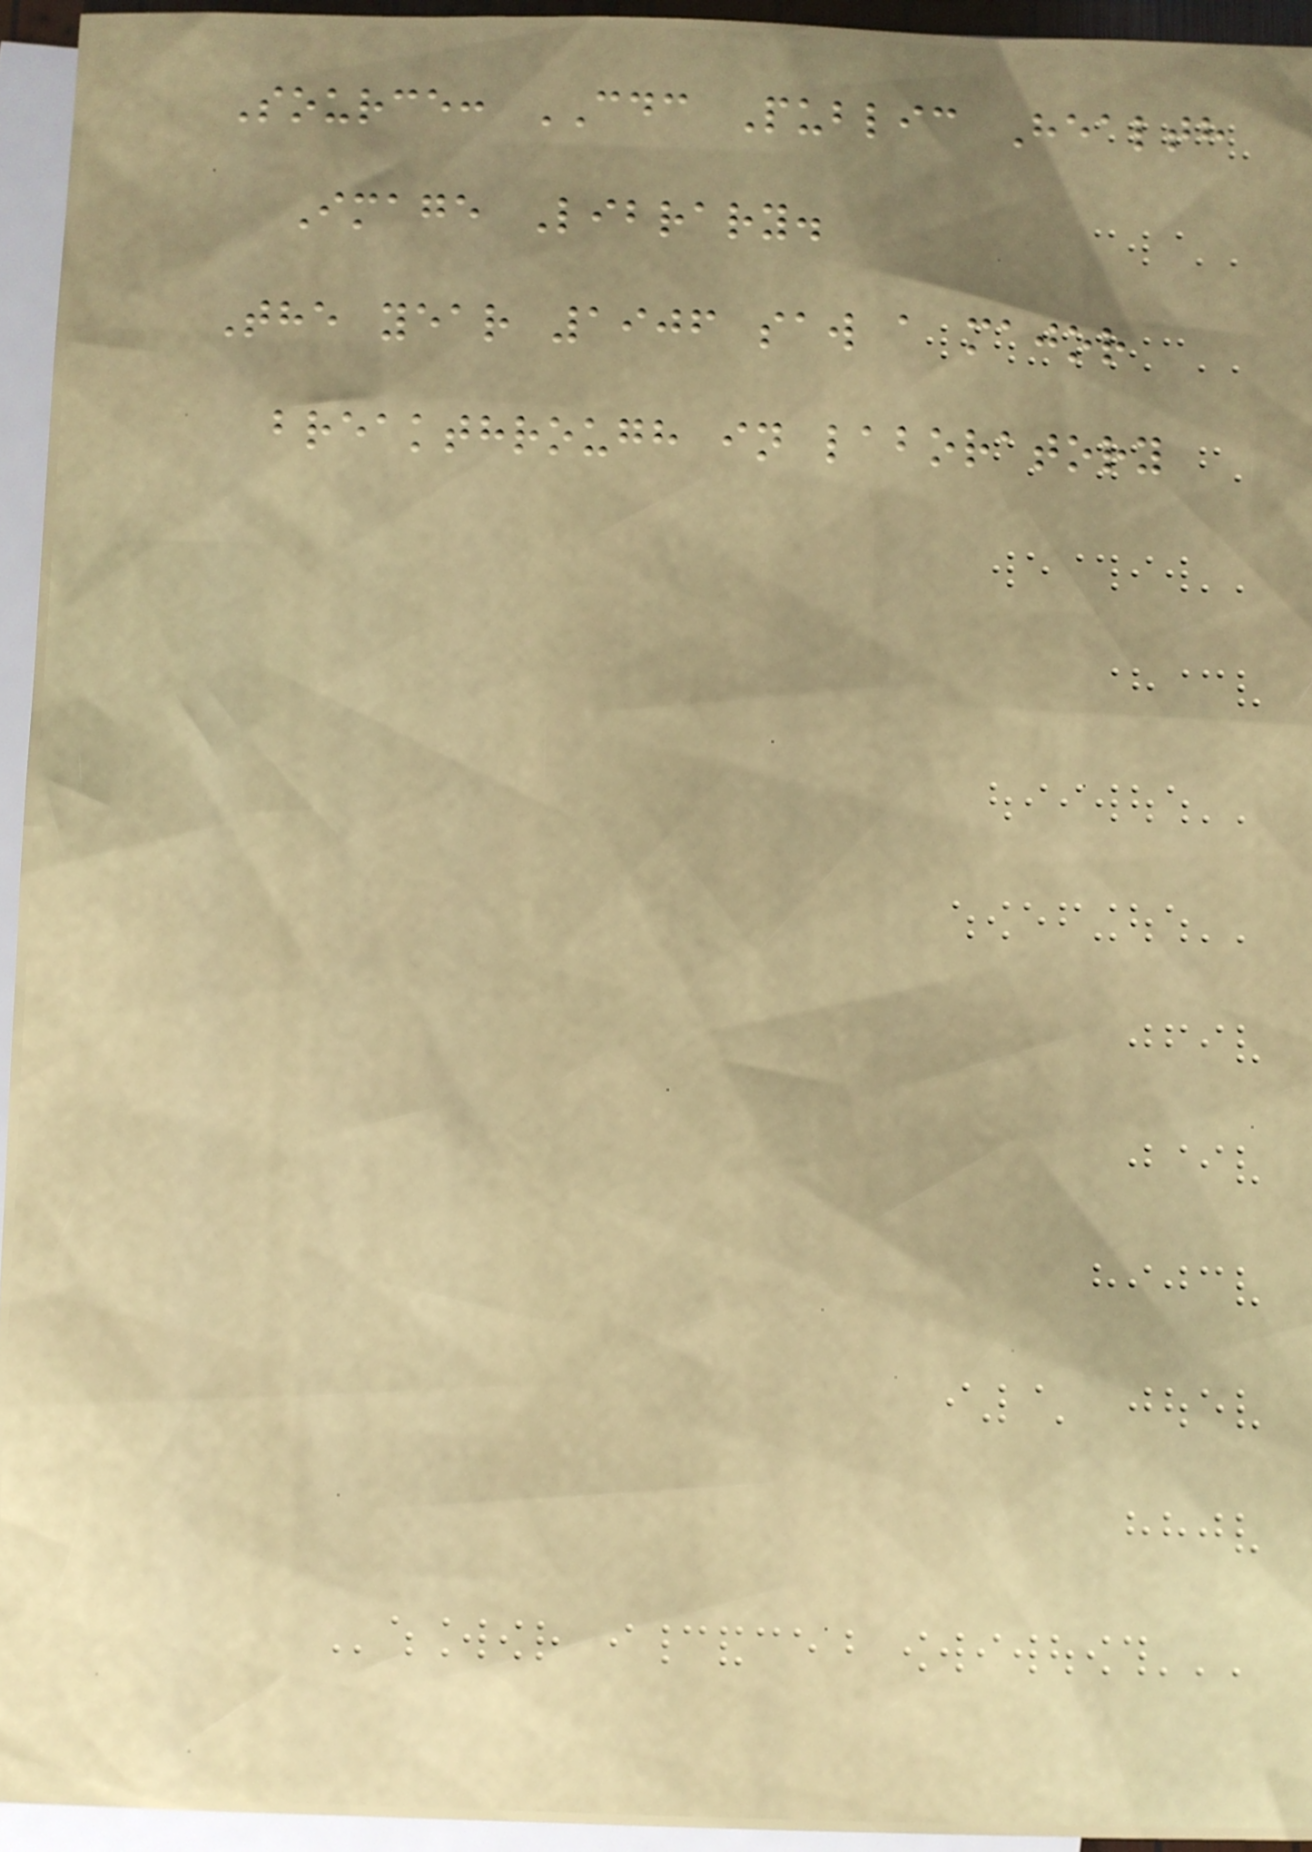Source: CDC Public Health
Image Library.
The year 1906 saw a major
breakthrough in laboratory
